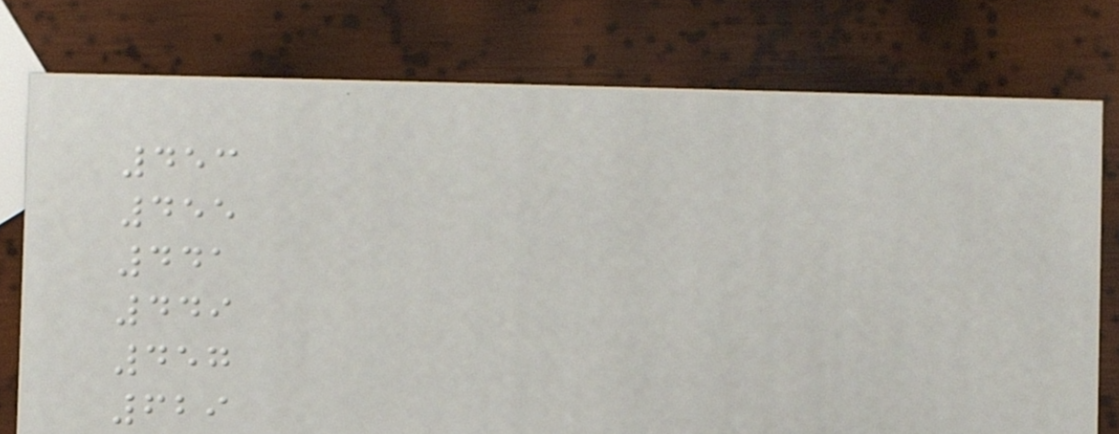453
455
441
449
457
629
